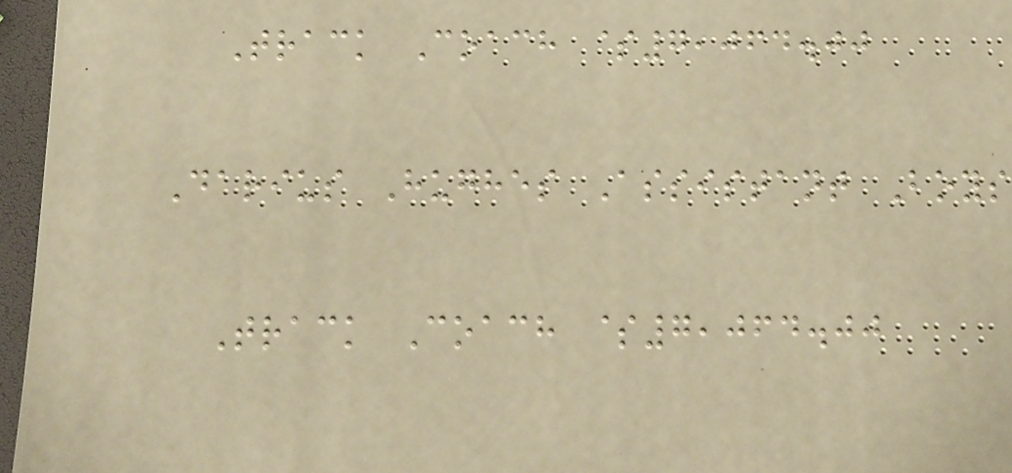Track Coach $7,064.00
Darius Hughes Assistant Boys
Track Coach $7,064.00
